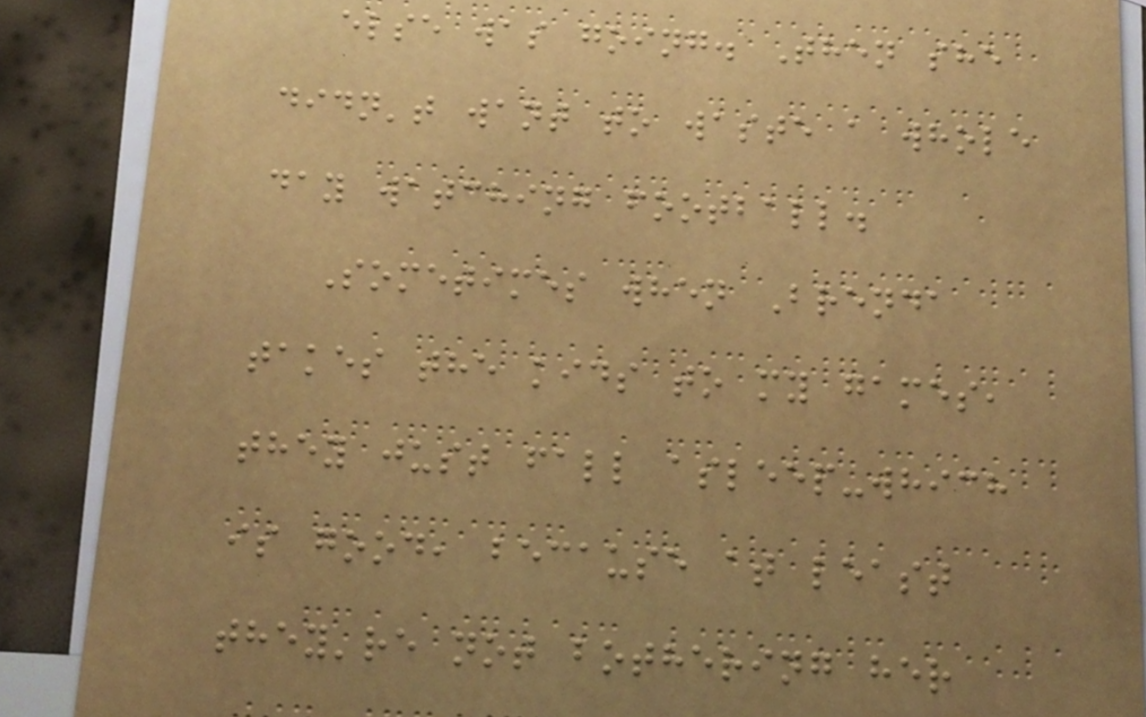else was going. Then she
didn't want to waste a whole
day watching football.
Sometimes when Brenda
takes the kids to my games,
they just fall asleep-which
is good, because at least
they're not bothering her
